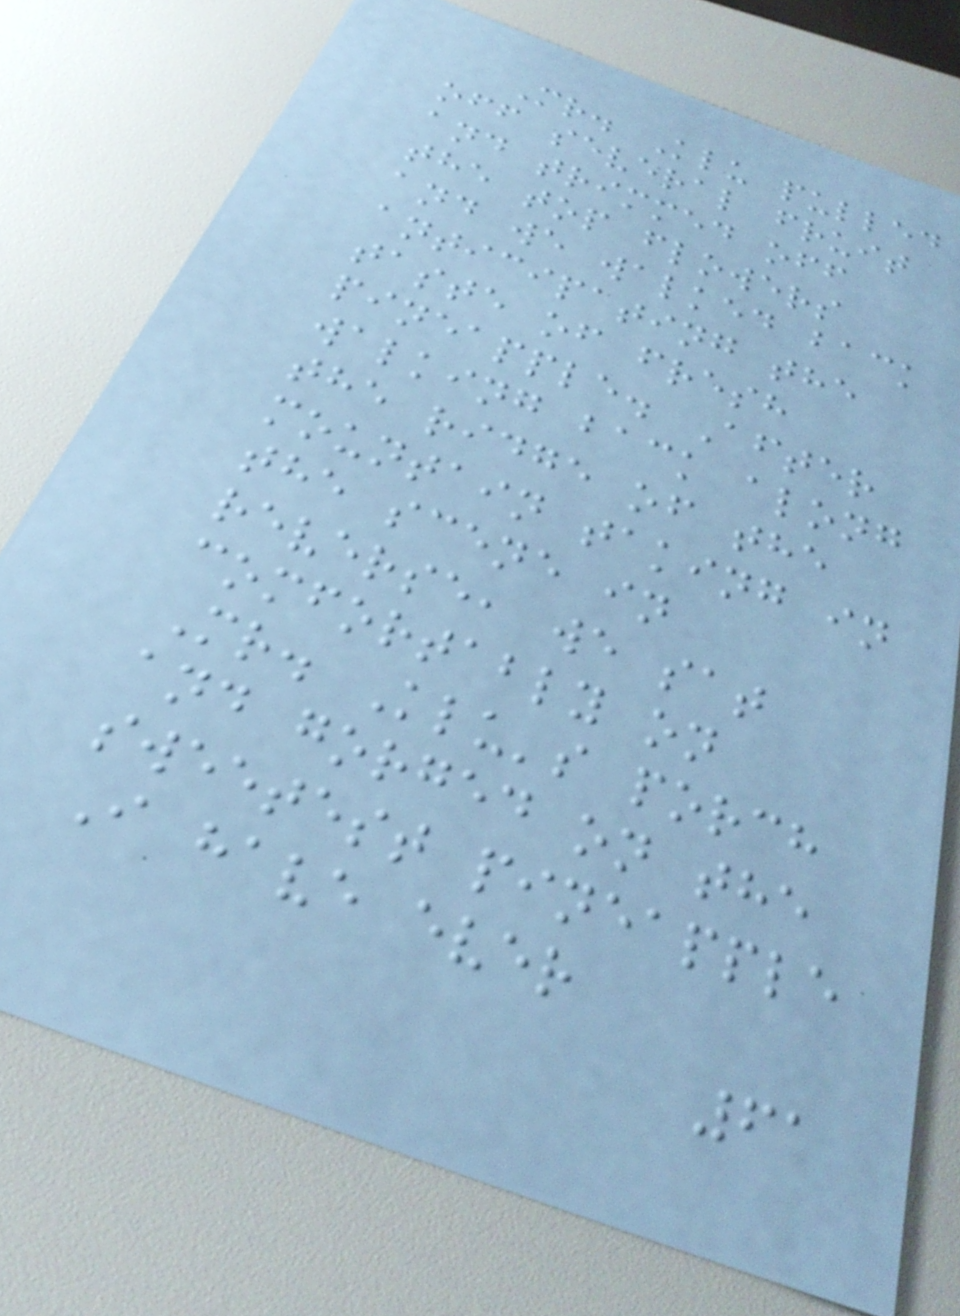Mr. Klu pulled
off several fruit
and trimmed off
the top flowers
and we walked back
anticipating the
taste of fresh
pineapple. After
walking back along
the ridge of the
mountain taking in
the scene in
reverse, we sat
comfortably on
Mr. Klu's porch
and gorged on the
sweetest pineapple
I have ever
61
